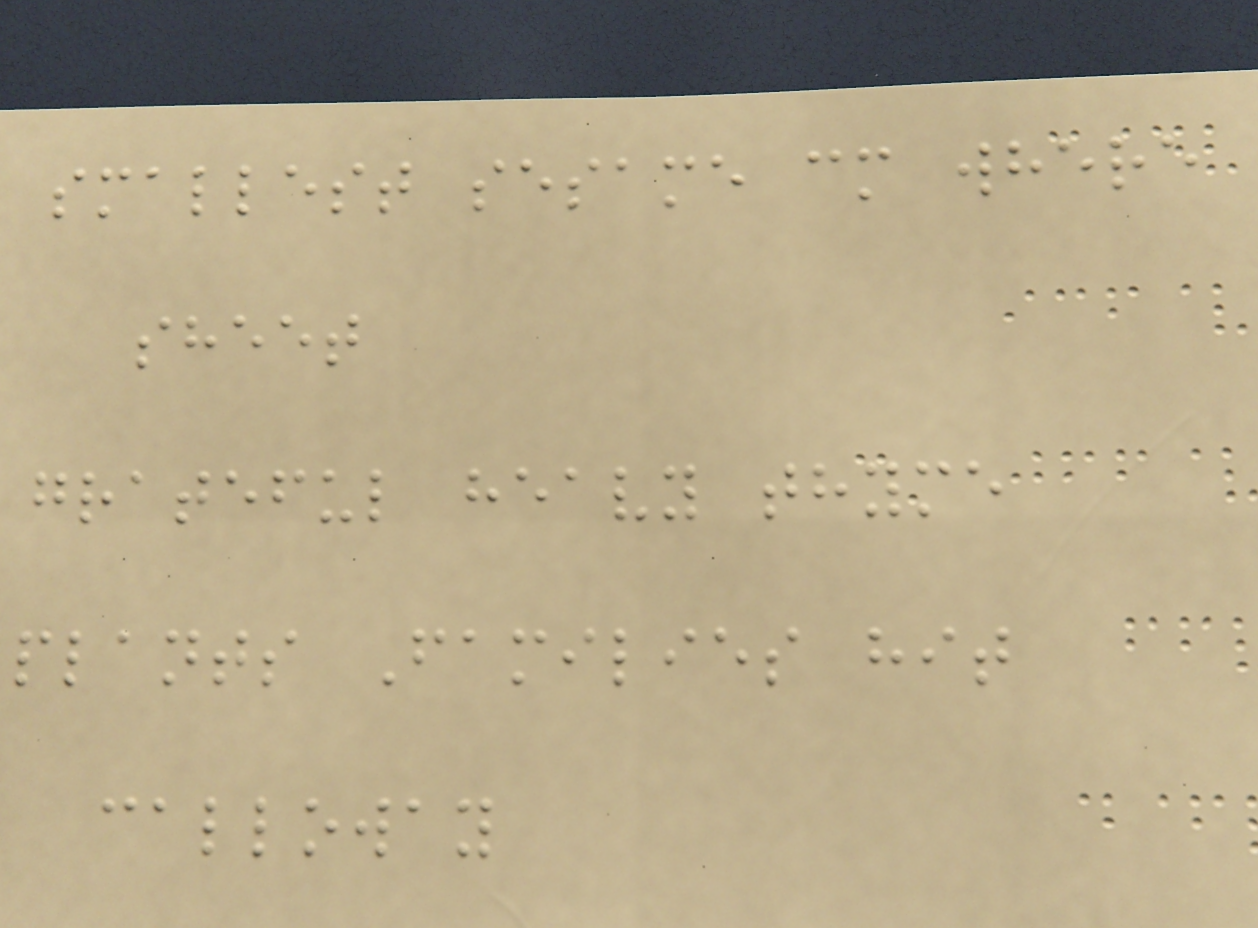smallest sesame cm where
sheet
grateful heavy thyme
plants Families hit
calloway
